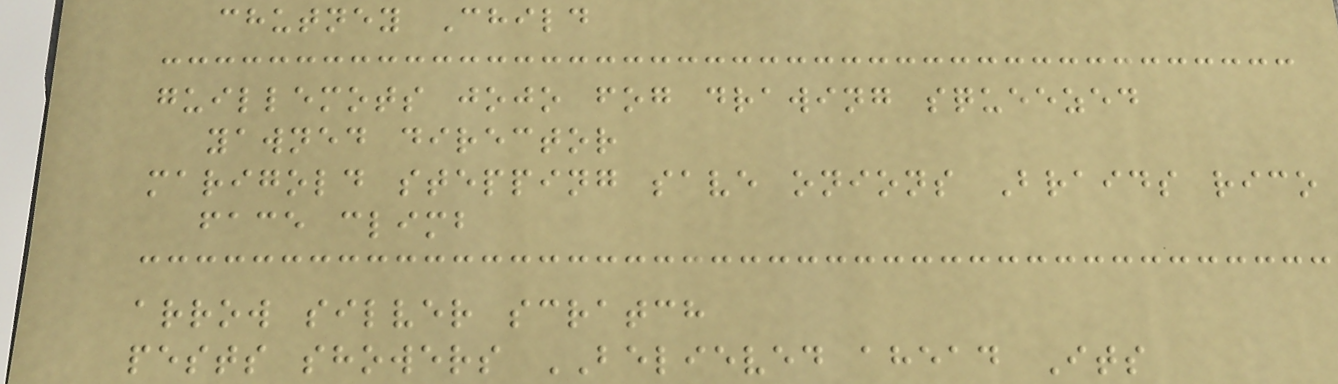chutney Child
guillemots jojo fog drawing squeezed
yawned director
marigold stepping save onions Braids rico
face climb
arrow silver scratch
pests showers BELIEVED ahead Its
